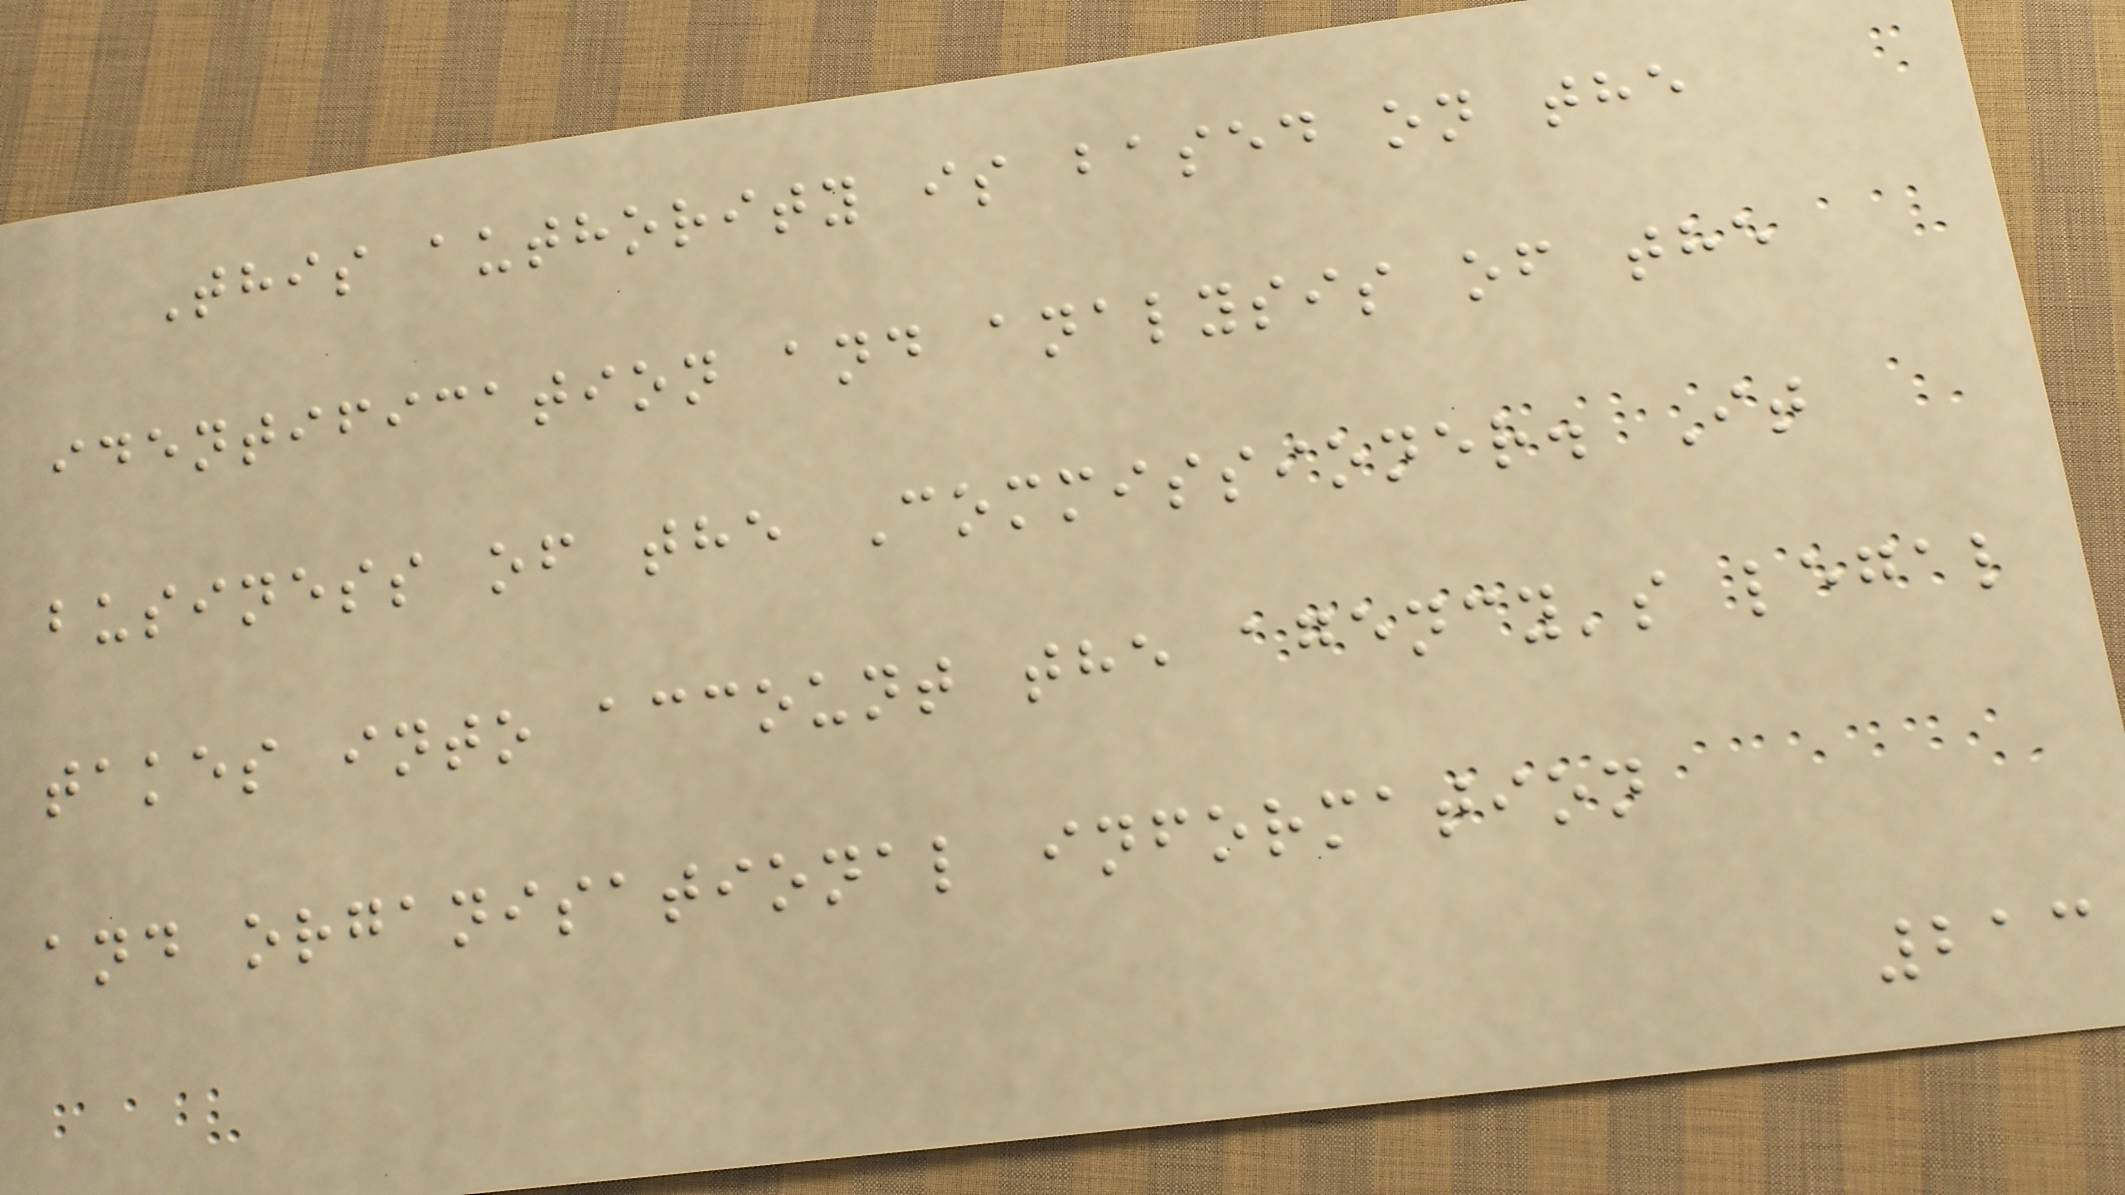This authority is based on the
identification and analysis of the
business of the Commissioner. It
takes into account the agency's legal
and organisational information
213
